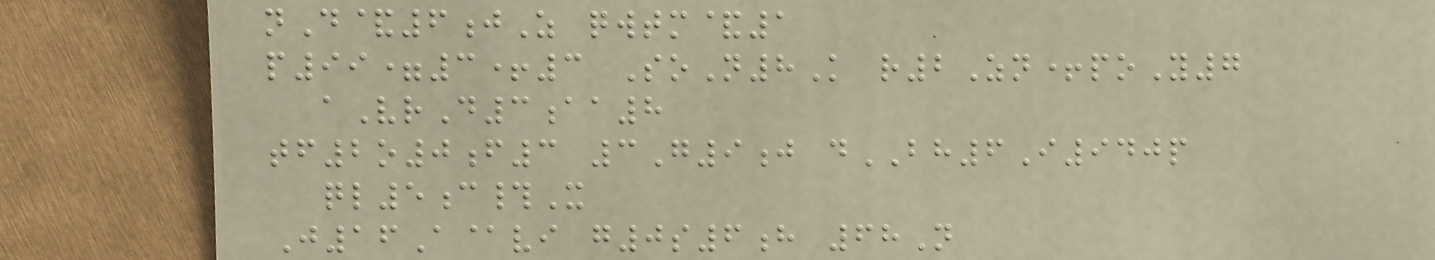nD&6jZ qwtm&1
p99=3+3 SoN8K r2Zn+poY7
aVrD3aa8
tf2o0f3 3G9j dBH6I940p
ql5c#X
J16A@vi g0s6h 68N
